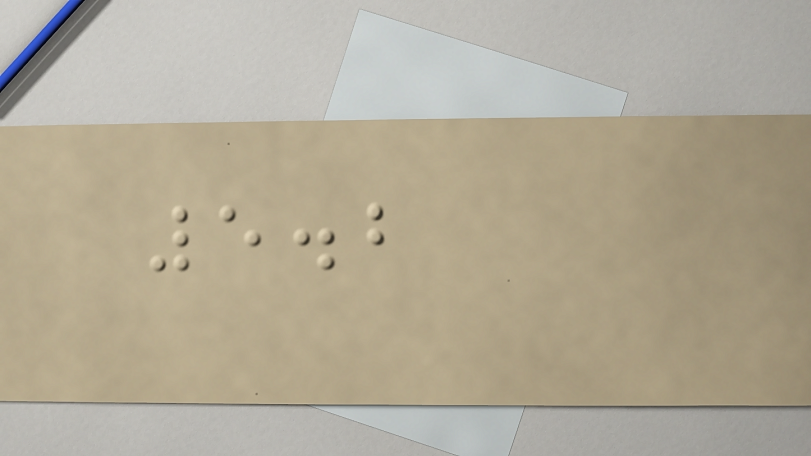5.2
